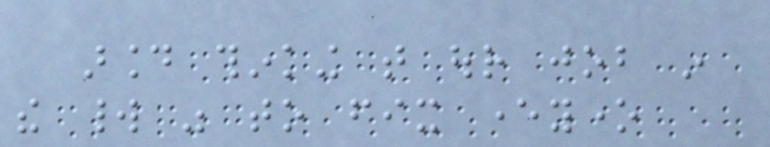around thinking that our job in
the world was to fix everyone
